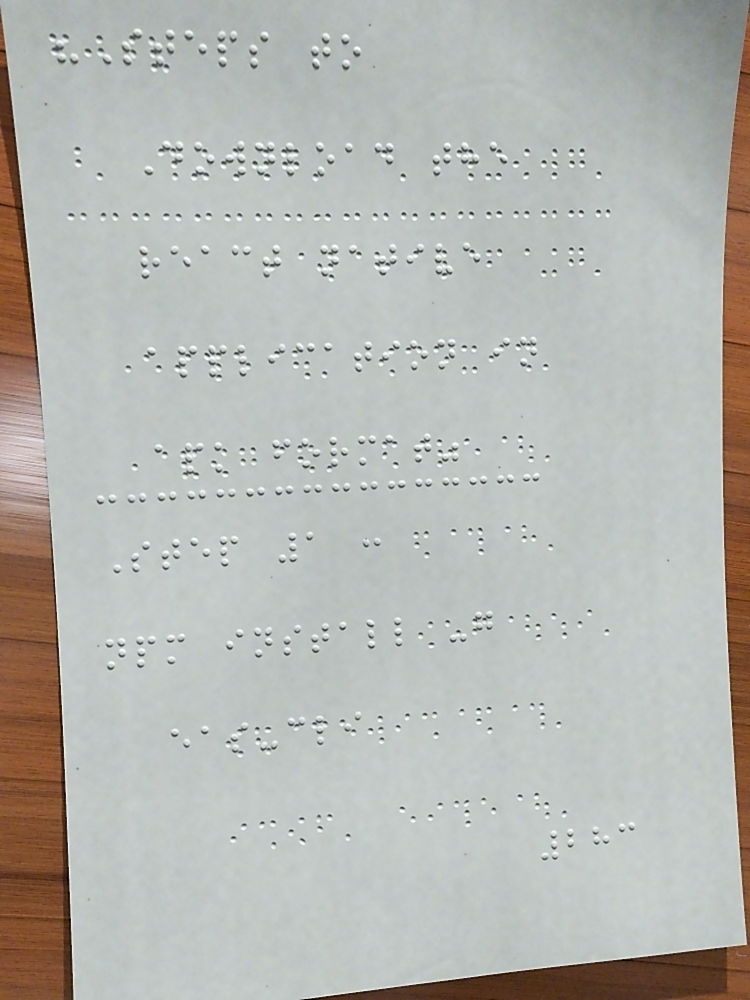"Steps to
Download the
react native
application in
apk format"
Step 1 :
npm install -g
eas-cli
283
